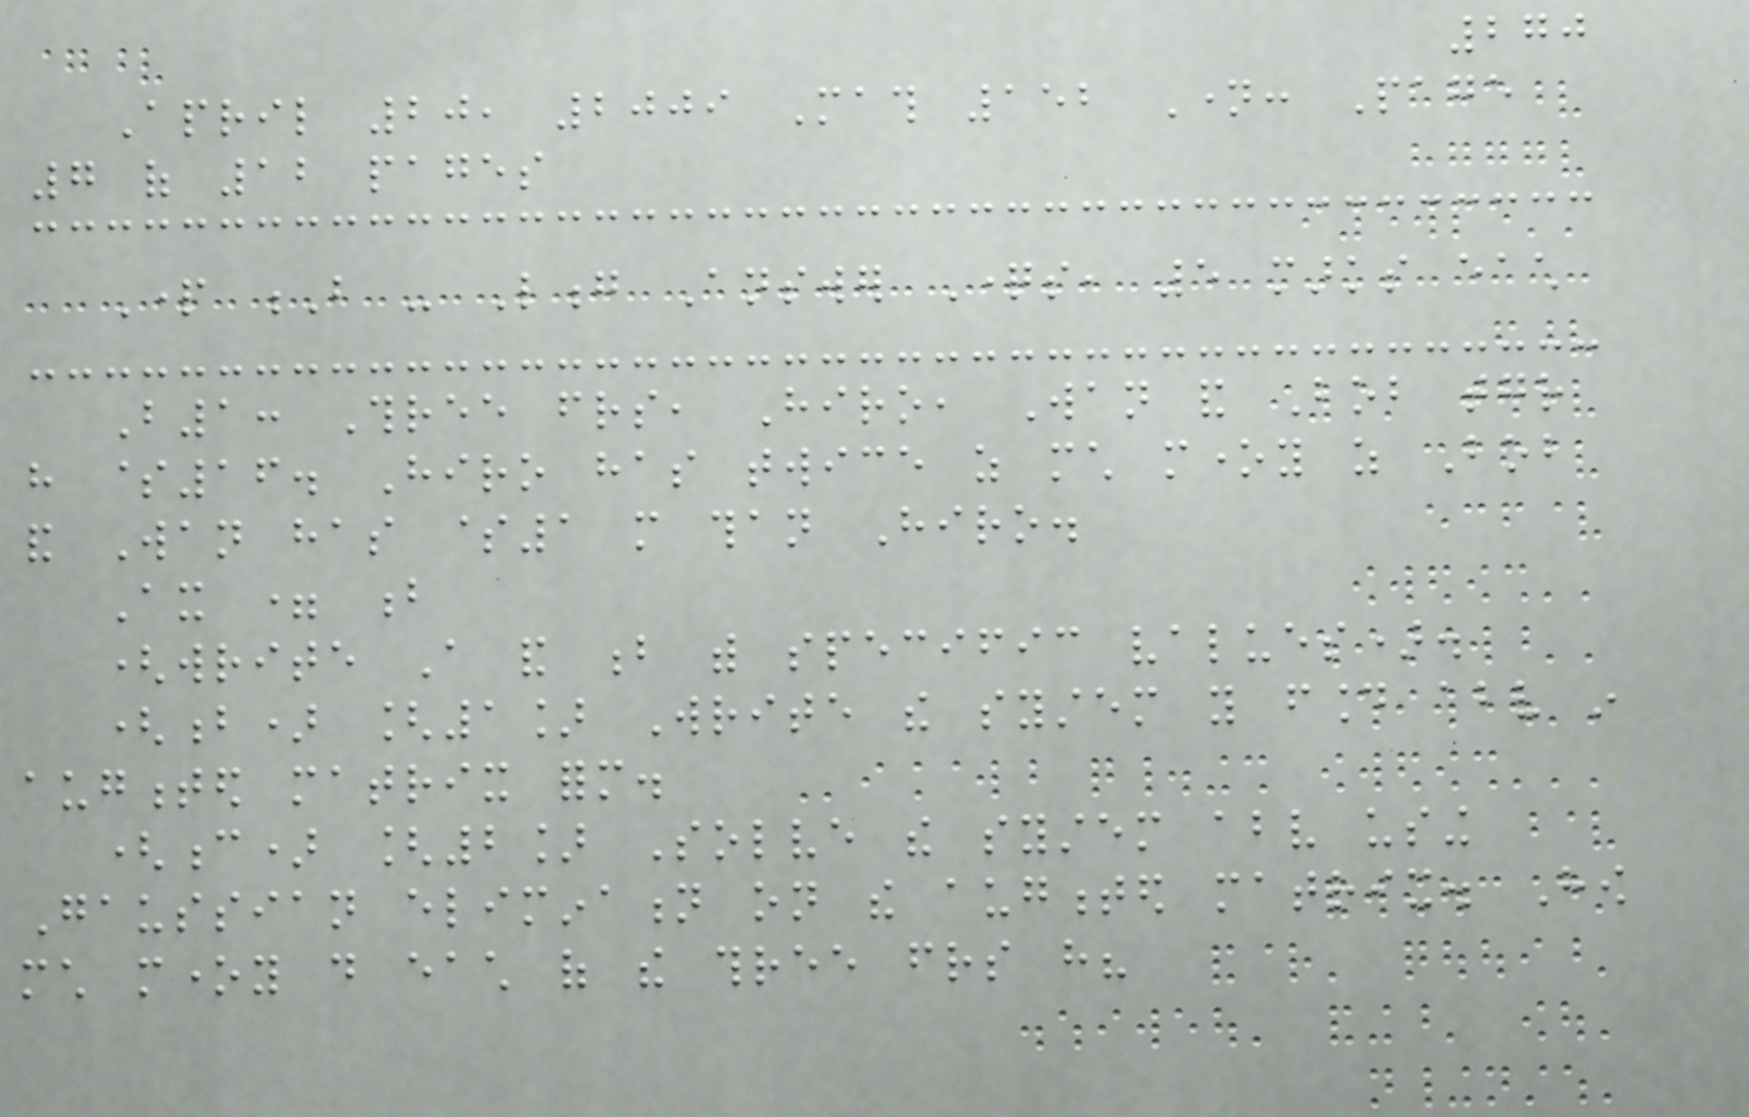270
April 20, 2009 Math 152 Name: Page
7 of 12 pages
Part B - Long Answer Questions, 5 marks each
B1: Three friends, Hiro, Wan and Bob together
have $16. Hiro has twice as much money as Bob
and Wan has $1 more than Hiro.
Ax = b
(write A and b with specific values).
(b) [1] Write the system you found above in
augmented matrix form.
(c) [2] Solve the system above using
Gaussian elimination on the augmented matrix. How
much money do each of the three friends have?
